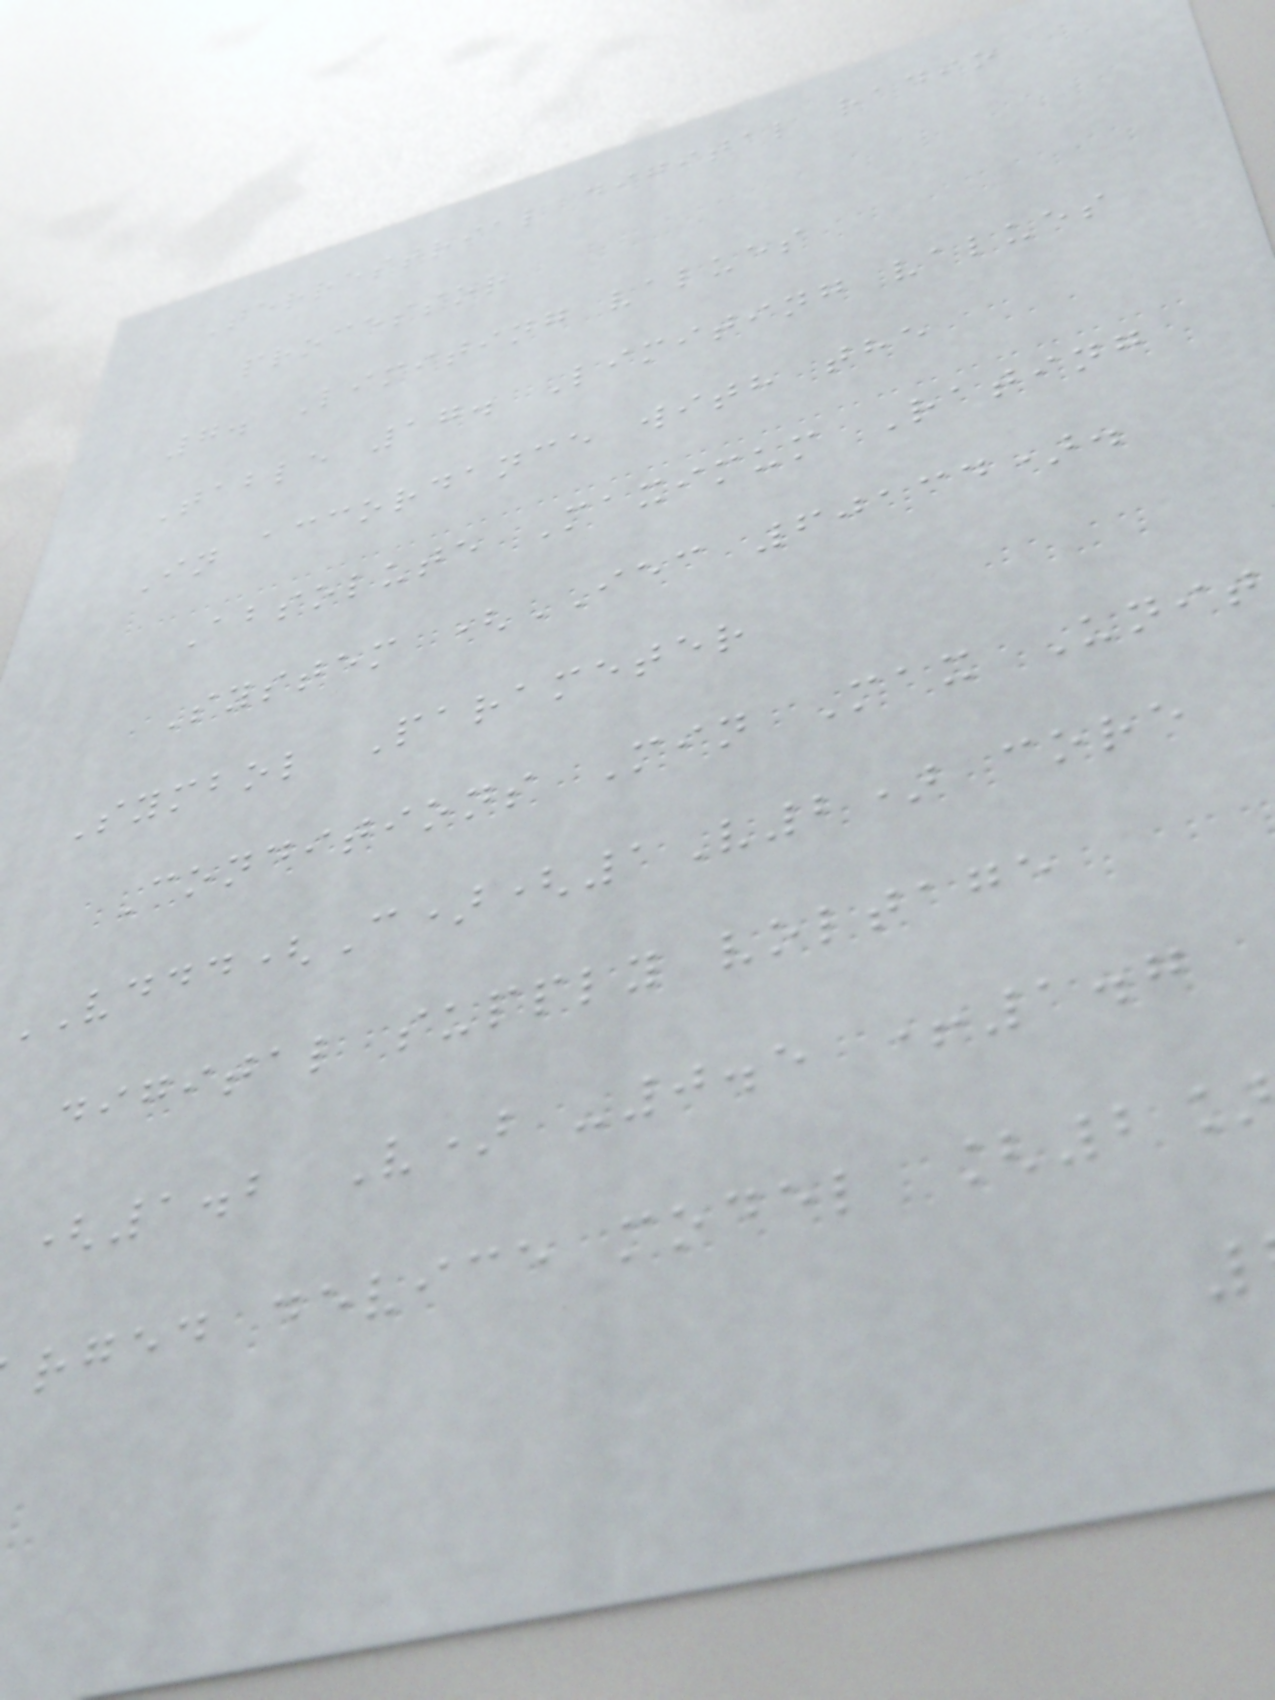Terrestrial digital radio
processor
7. Limiting values
Table 17. Limiting values
In accordance with the
Absolute Maximum Rating
System (IEC 60134).
Symbol Parameter
Conditions Min Max Unit
VDDD(C)(1V2) core
digital supply voltage
(1.2 V) -0.5 +1.7
rged device model [2
